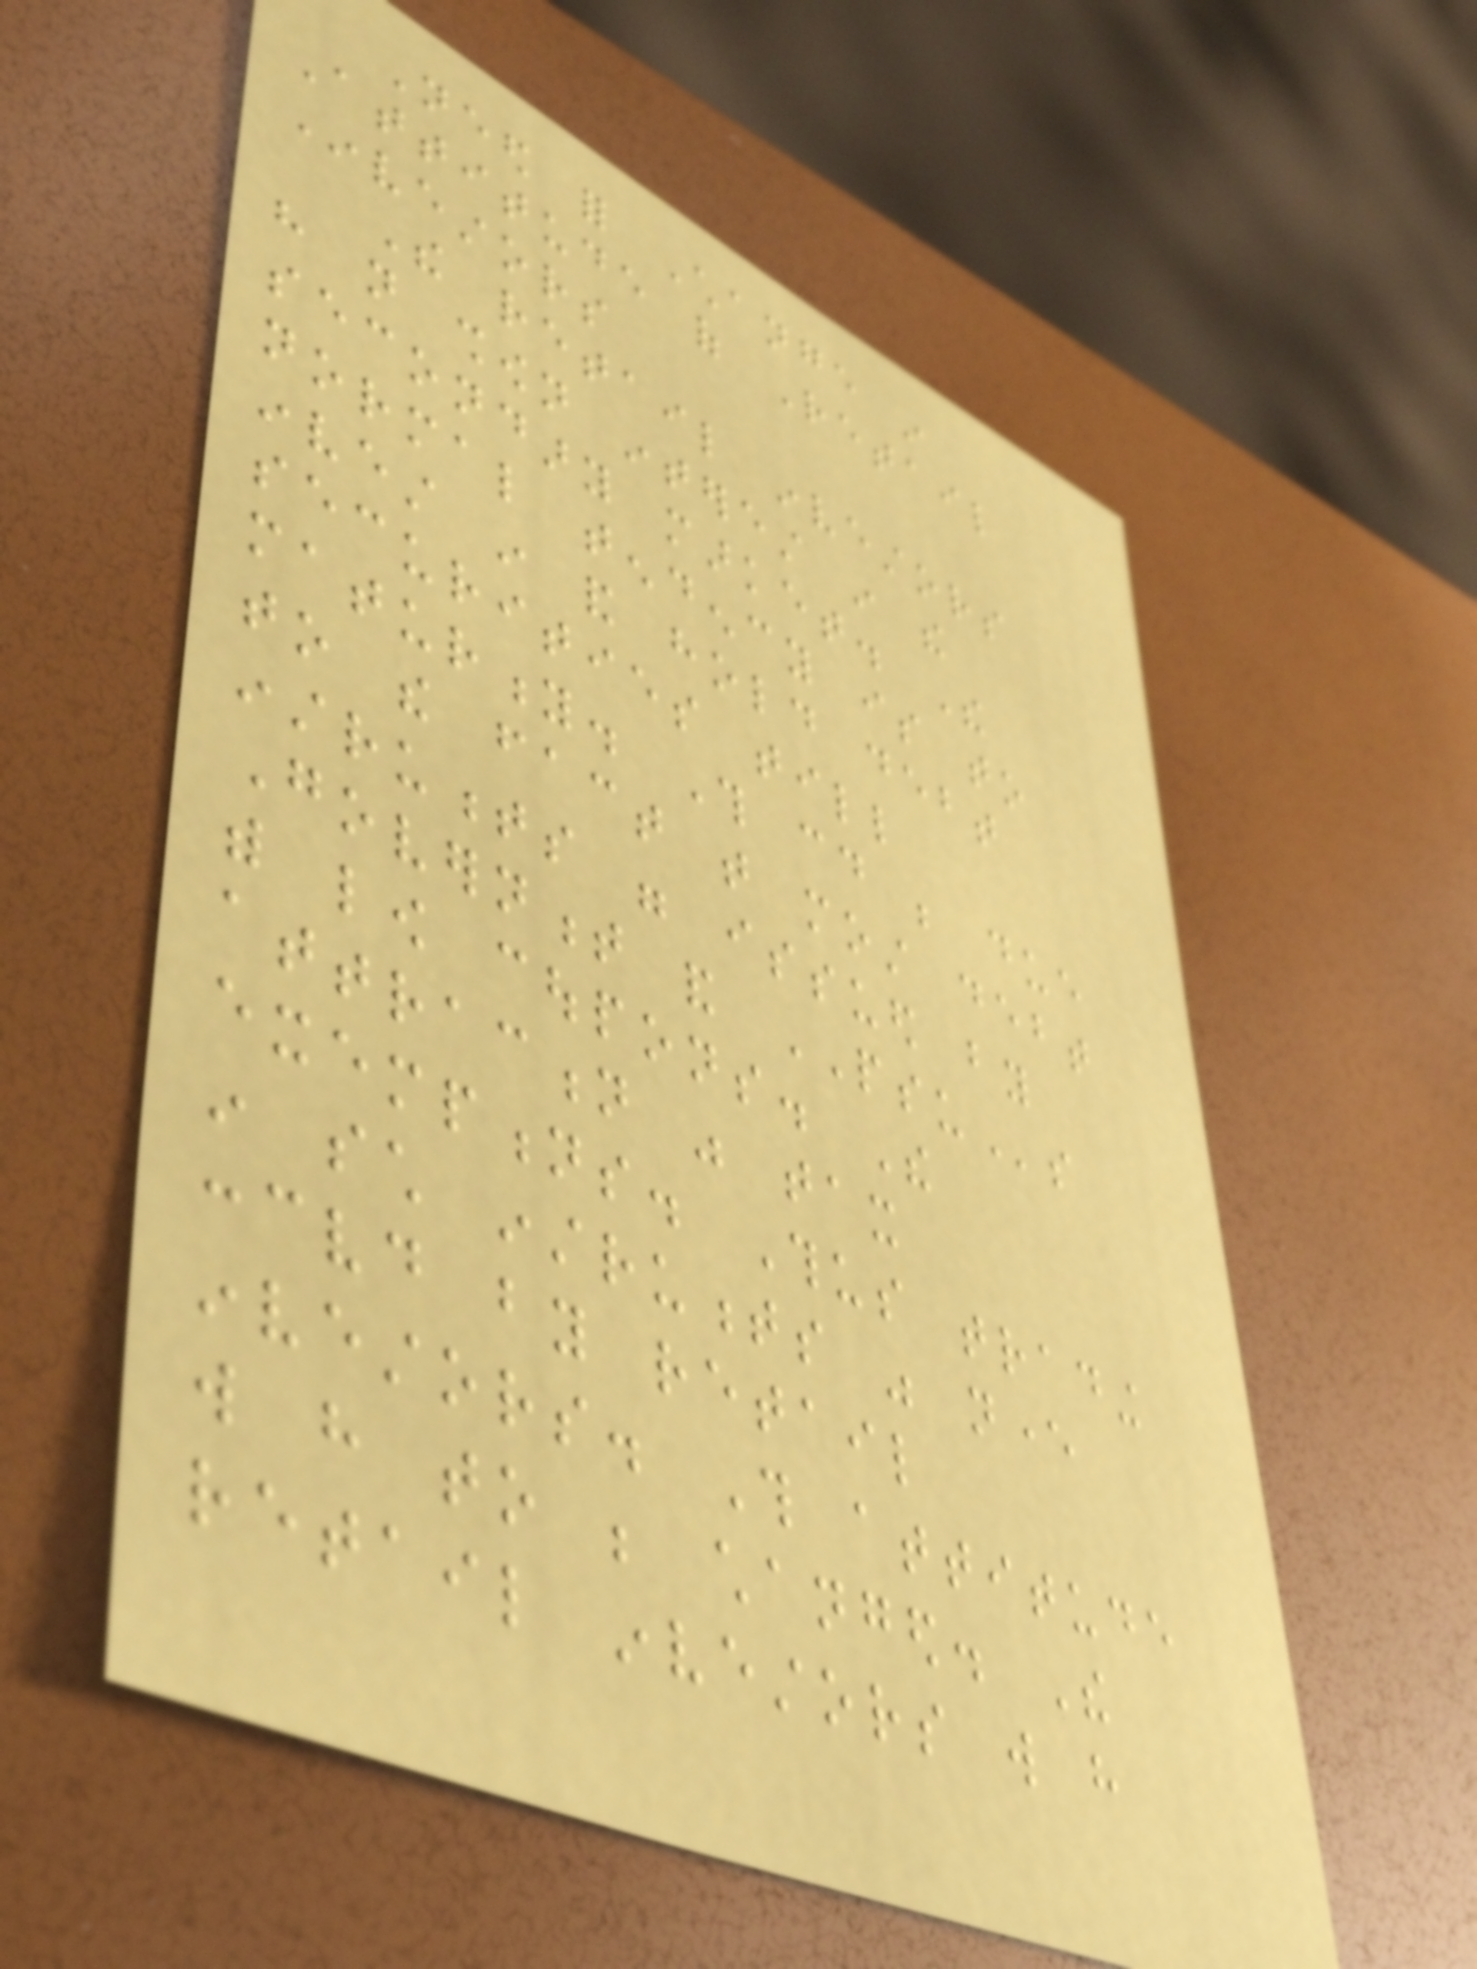Need for Change in
Attitude of Retail
Investors
The retail investors
have not shown interest in the
secondary market. The
normal tendency is to
invest in and hold debt
securities till
maturity. This could be due
to the fact that most debt
instruments were issued by
Government and PSUs
with low coupons. The
attraction was tax
exemptions. Thus trading
in such instruments was never
conceived by retail
investors. This attitude
will have to be changed. The
retail investors will have
